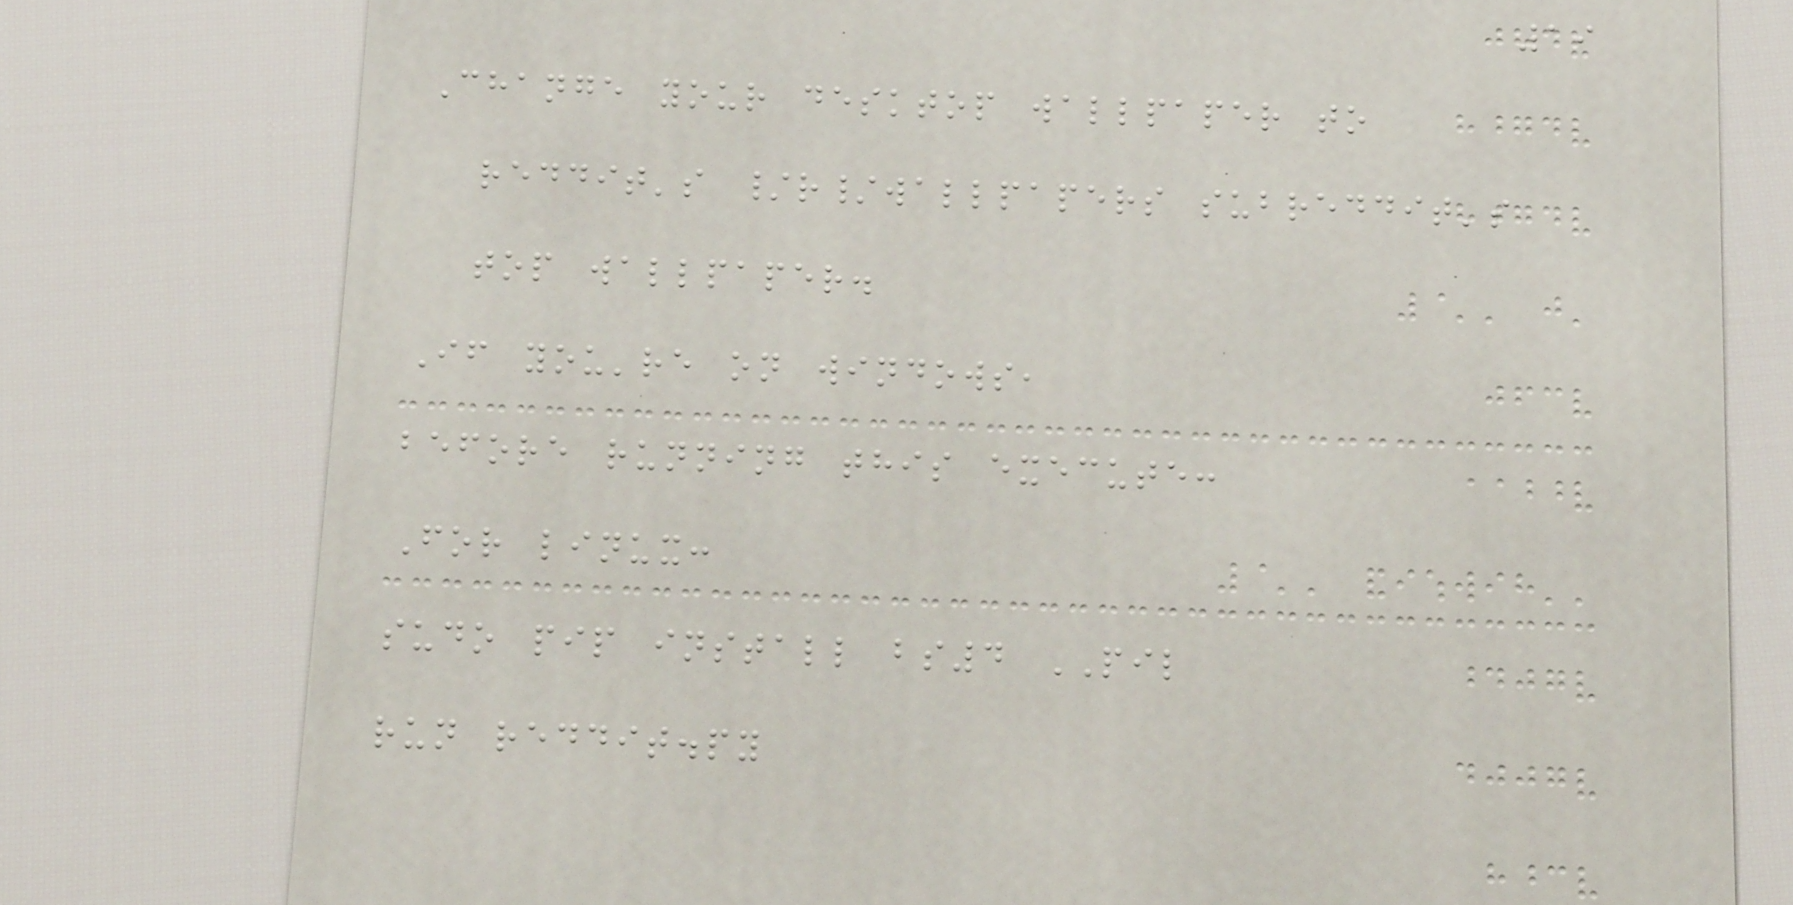19
Change your desktop wallpaper to
reddit's /r/wallpapers subreddit's
top wallpaper.
If you're on windows,
before running this execute:
For linux:
sudo pip install bs4 PIL
run reddit.py
